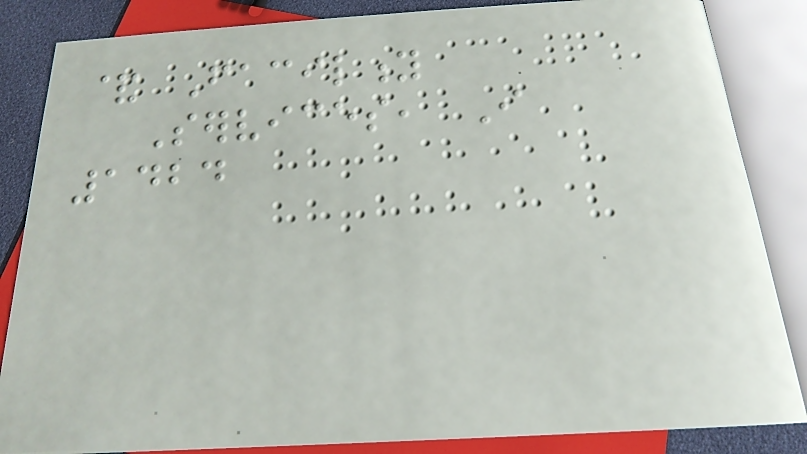& Facility
Services, I
1424
